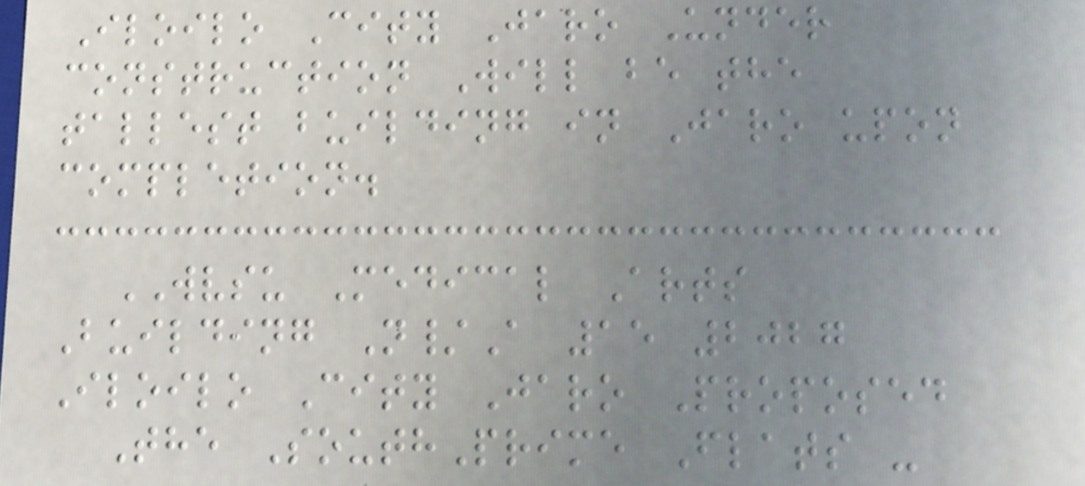Iloilo City Jaro Under
construction Will be the
tallest building in Jaro upon
completion.
WVSU Medical Arts
Building N/A 15 2027
Iloilo City Jaro Proposed
The SouthPrime Flats -
